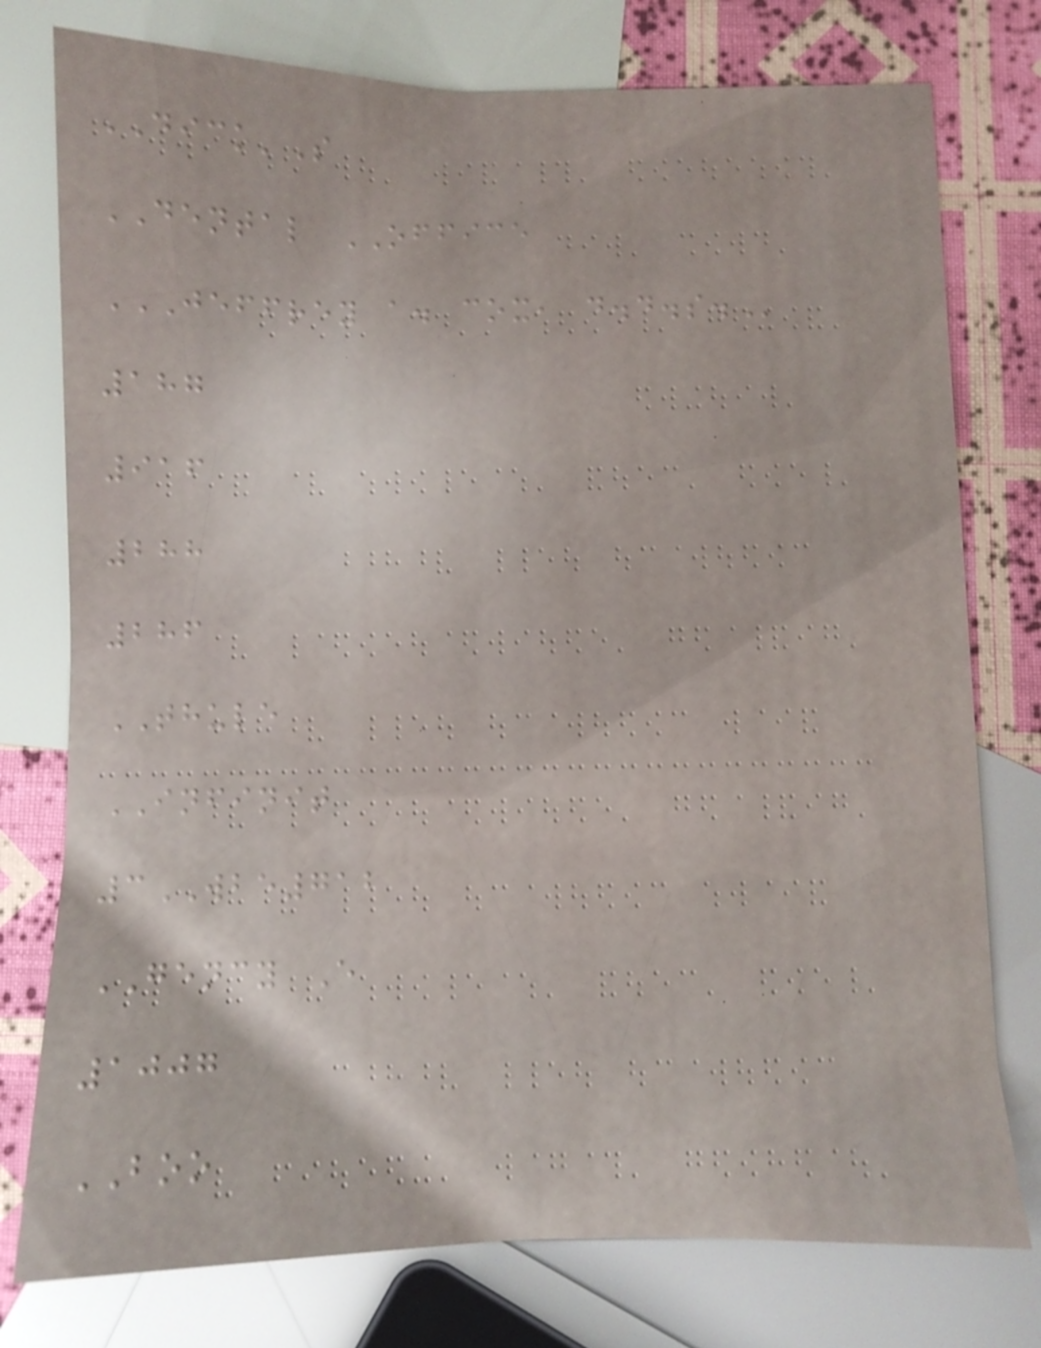DICK'S
DENTAL OFFICE
JEFFREY A. COX, D.D.S.
187
916
288
286
THULE
INFINIT
3WBE712
GENCY E
1007
BOO
